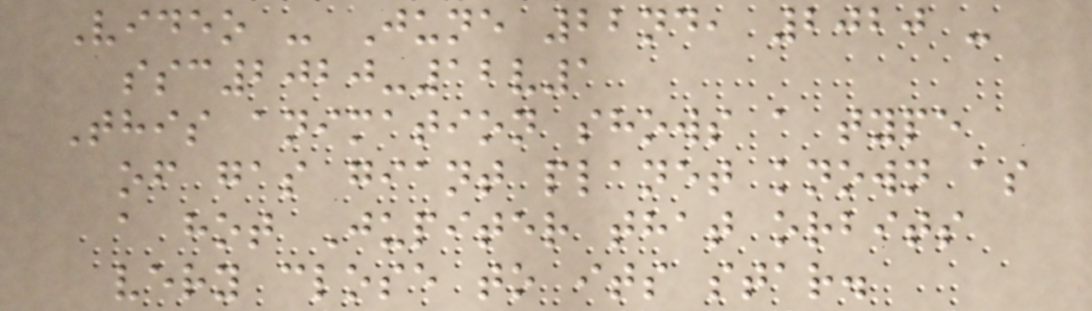Video - June 22nd, 2020 -
ssc2020-12v1
This animation shows a type
of gas giant planet known as
a hot Jupiter that orbits
very close to its star.
